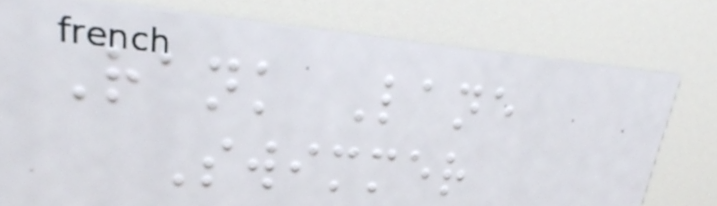Rank Lane
Swimmer
